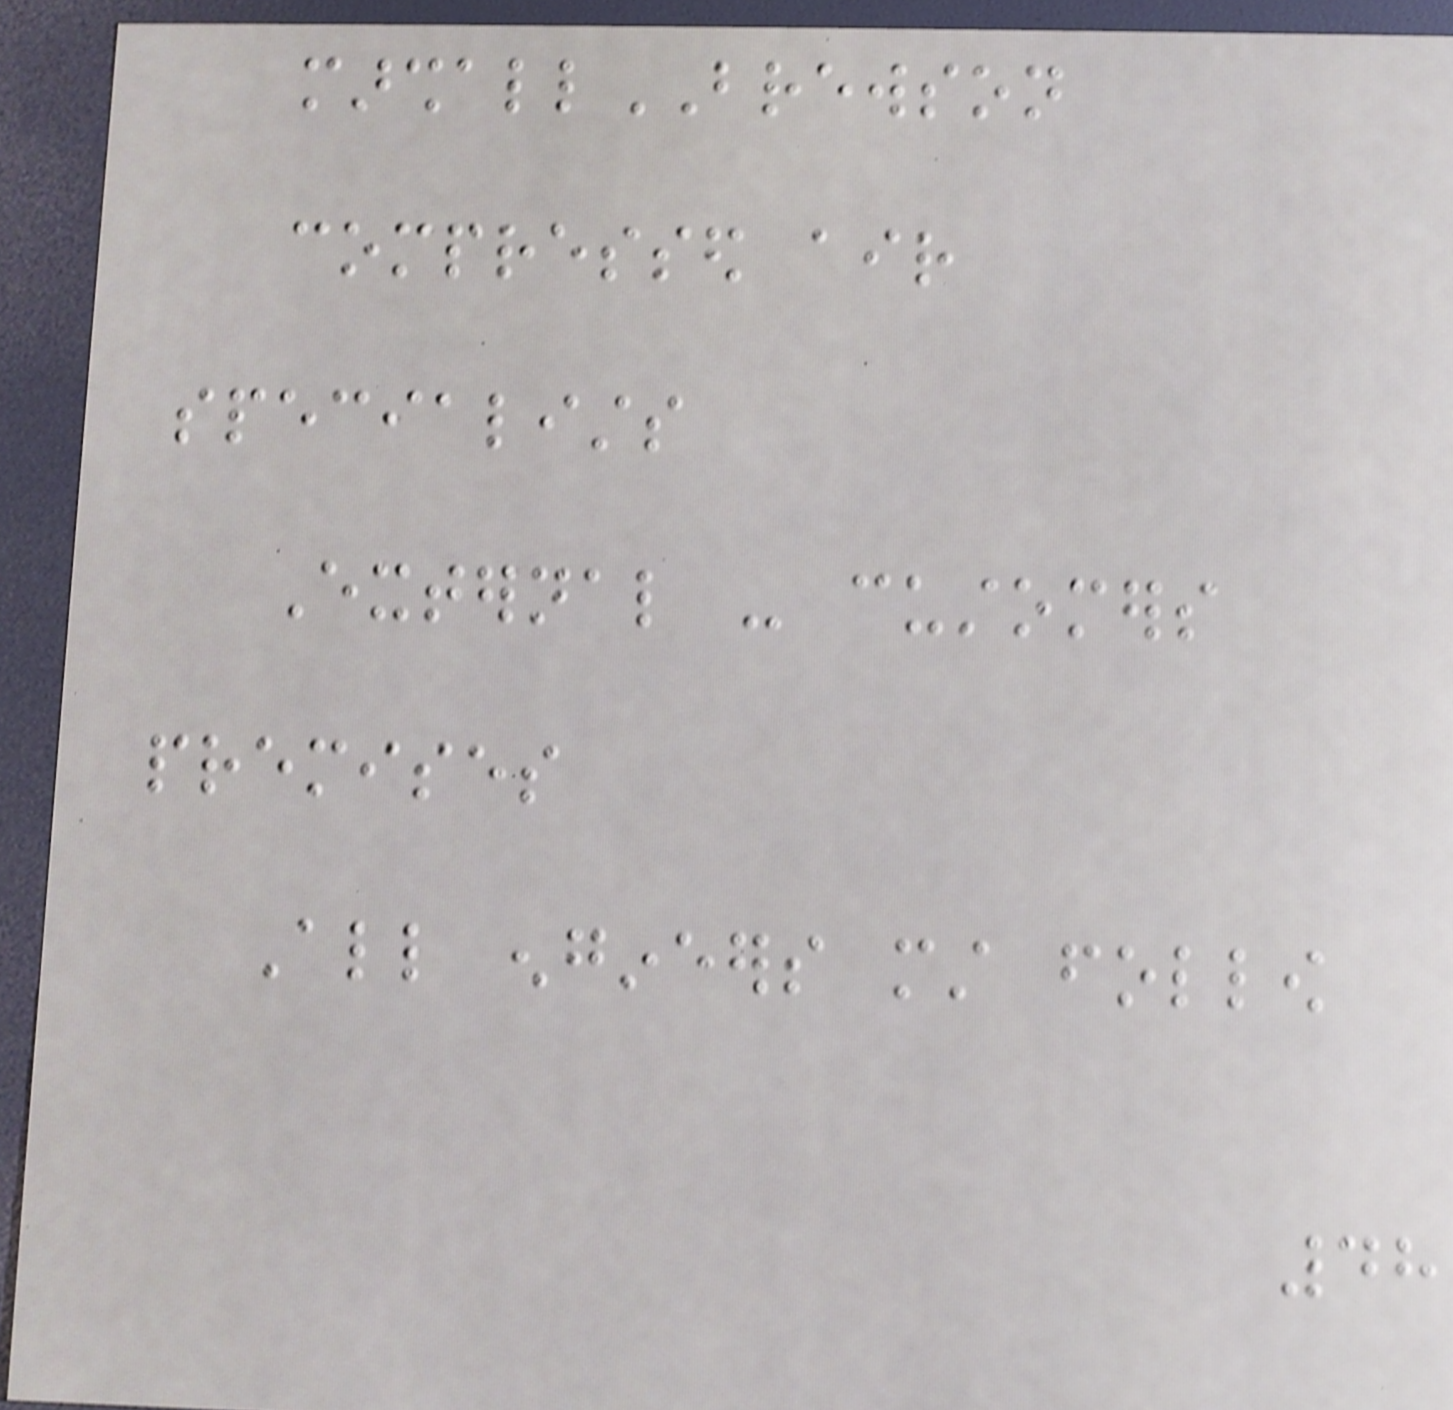marshallBREWSON
compressed air
specialists
External - customers
premises
All engineers must follow
48
